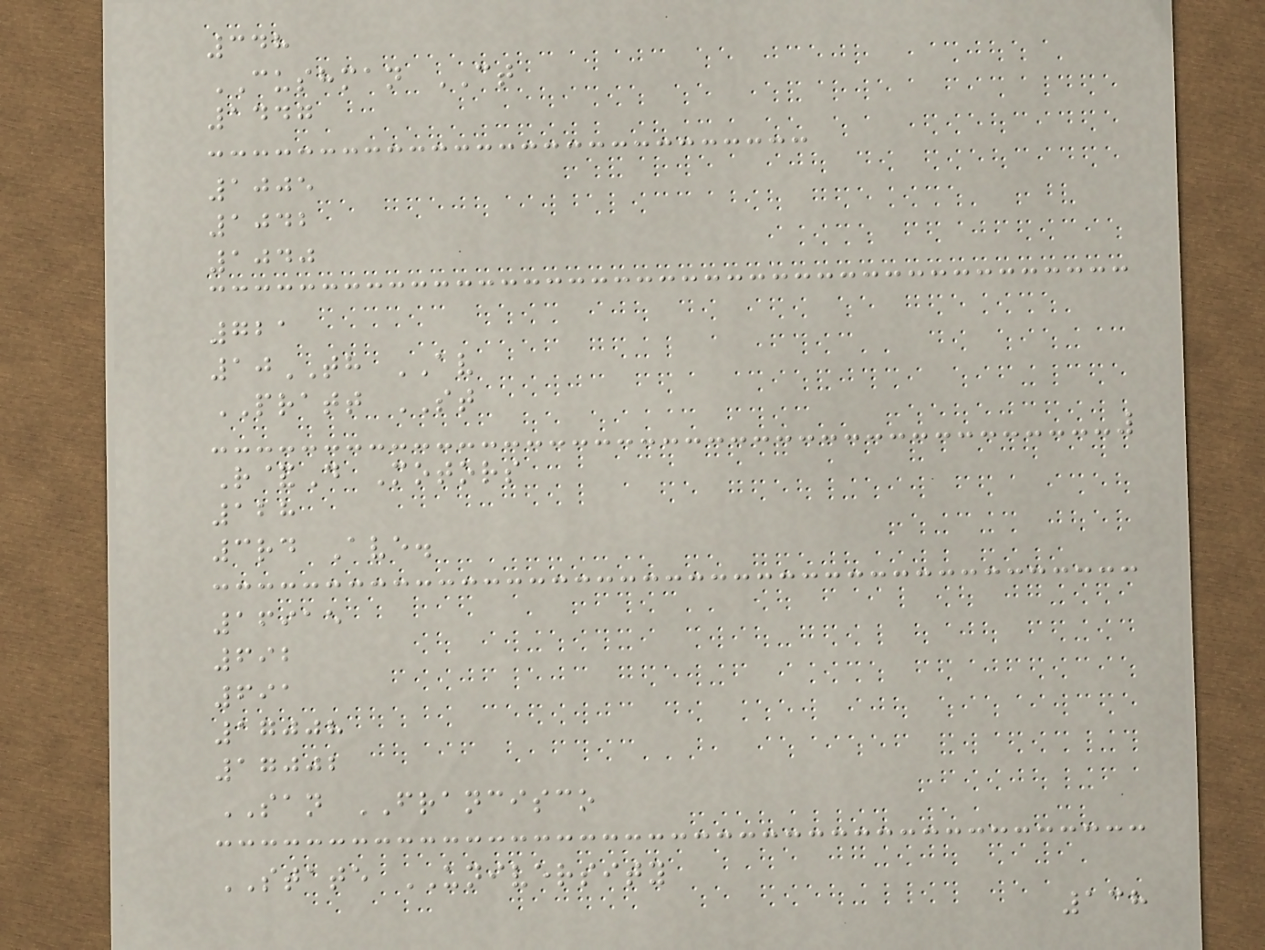348
CUSHMAN CT
1447
1005
1042
1040
721
10TH AV
PRATT ST
R&D Motors
128
3rd Ave.
16915
692
691
17008
17002
SAN FRANCISCO
STATE UNIVERSITY
138
